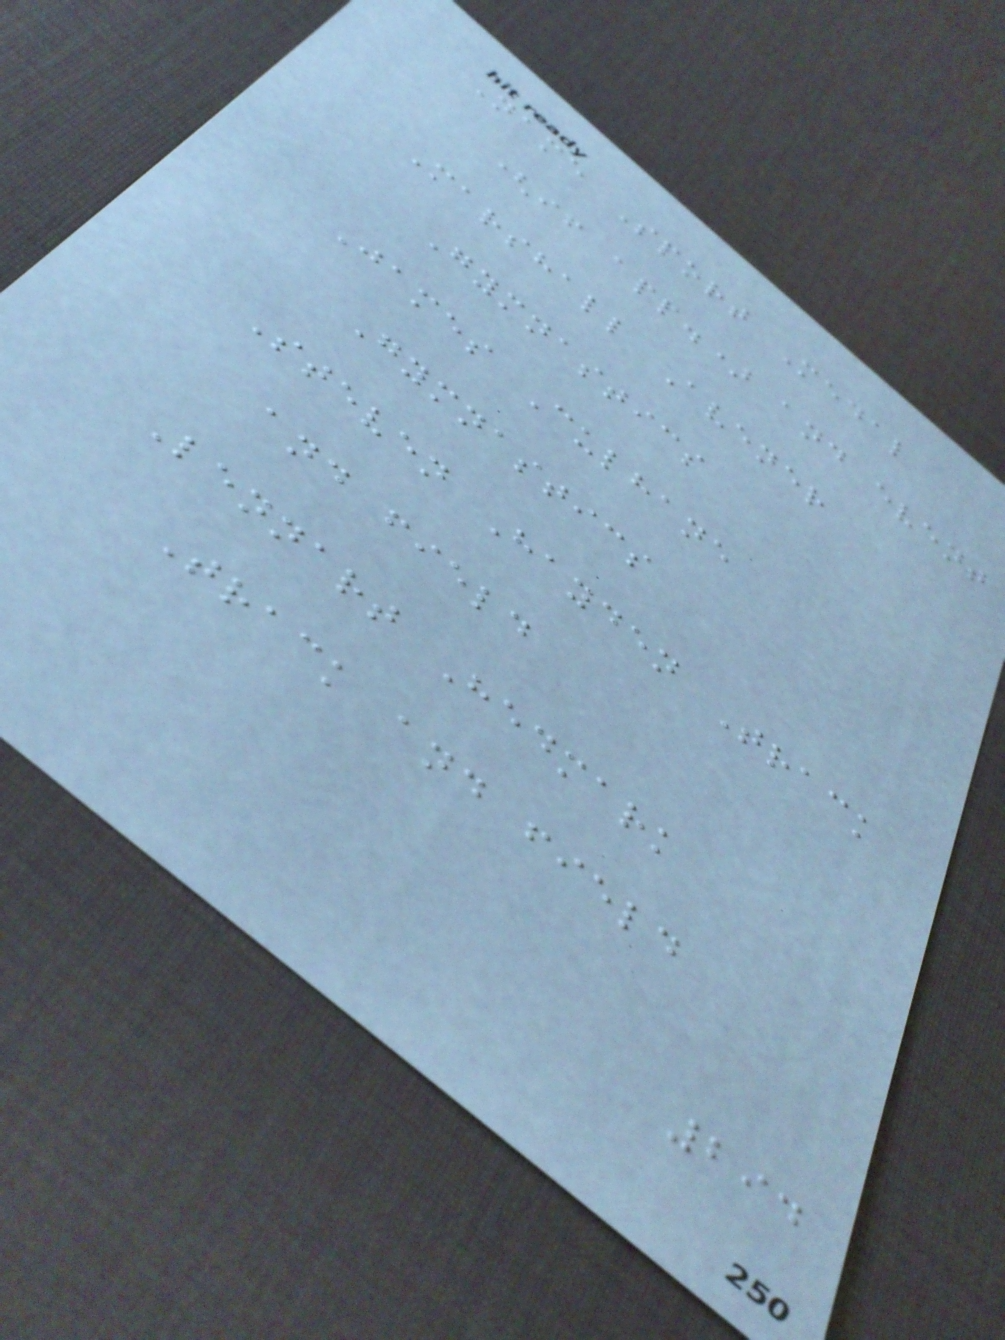Name Sport Medal
(if app.) and event
Marshall Avener
Gymnastics
James Culhane
Gymnastics
Steven Hayden Track
and field
Lennart Hedmark
Track and field
294
